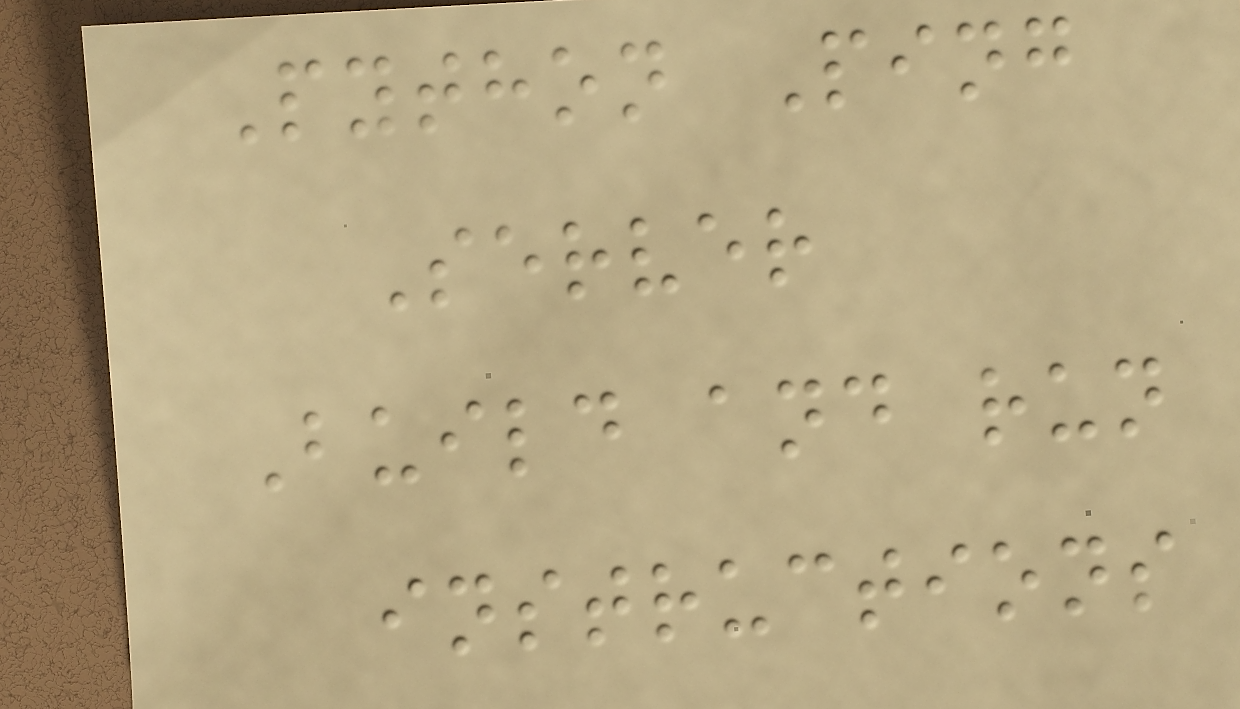Python Ping
Server
Build and run
instructions
